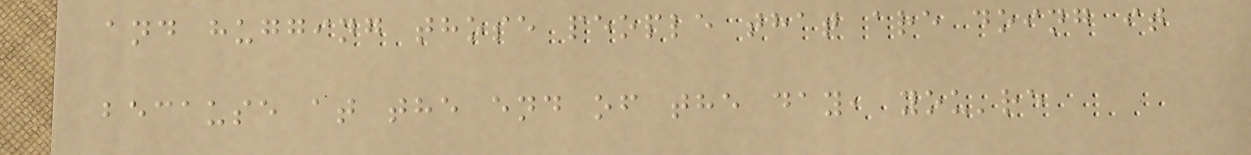and hugging those people that are doing it
because at the end of the day, you're
